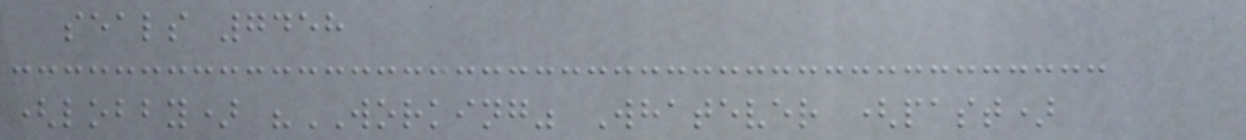seals 7458
(lobby) "WORKING" Whatever (past)
